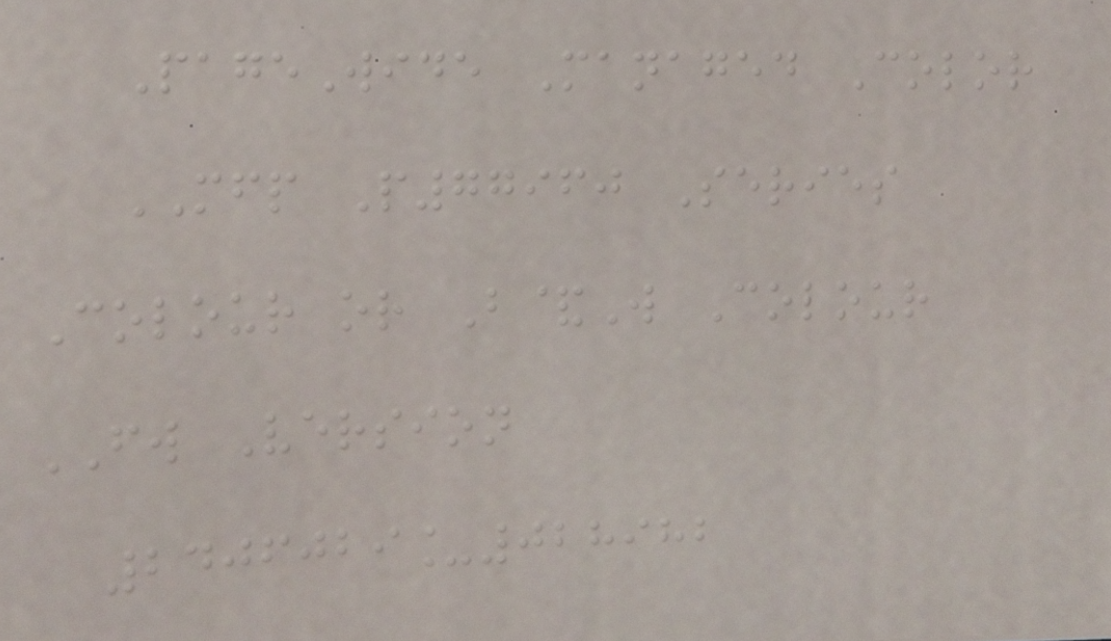PageWide Managed Color
MFP P77960 Series
Colour or B&W Colour
FW Version
2406029_028982
